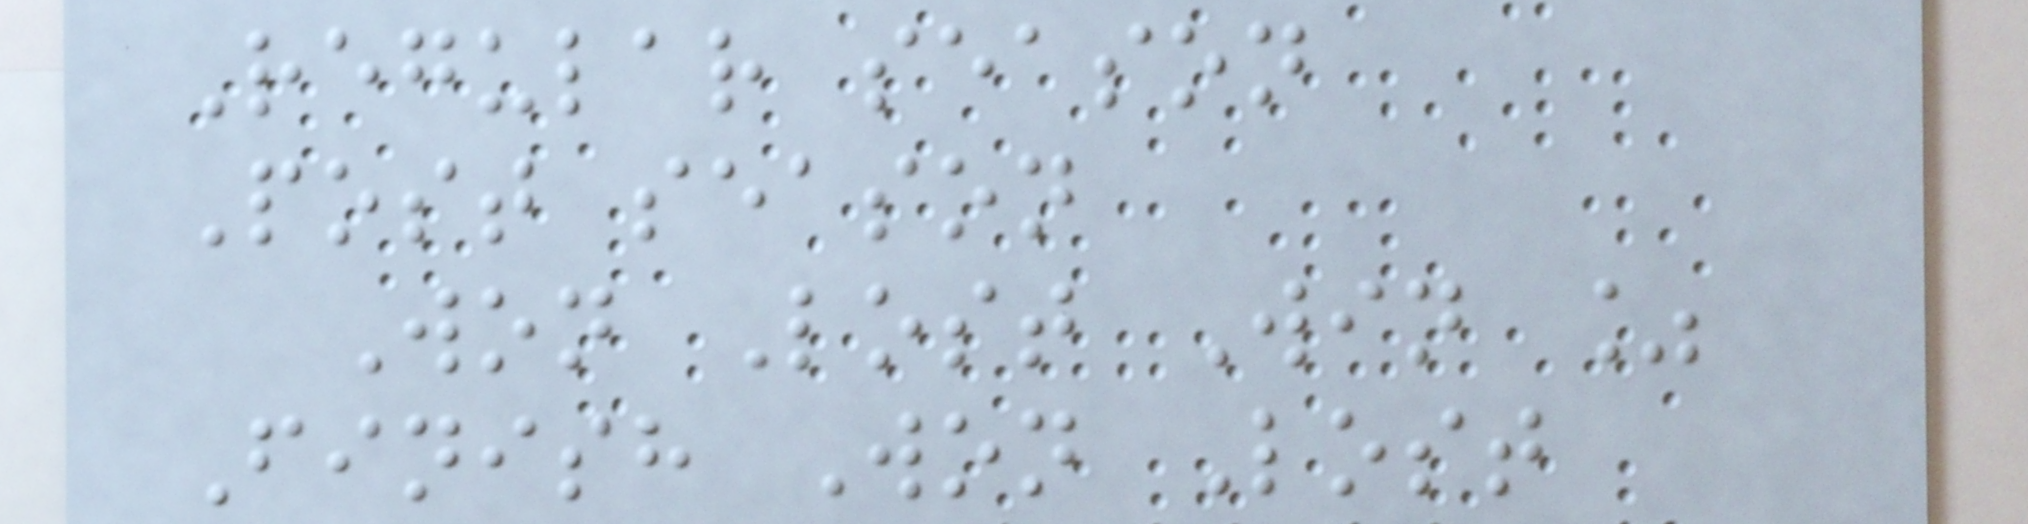Regular season
Post season
Won Lost Win %
Finish Won Lost
